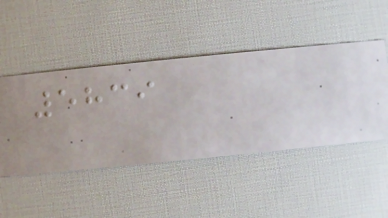5839
